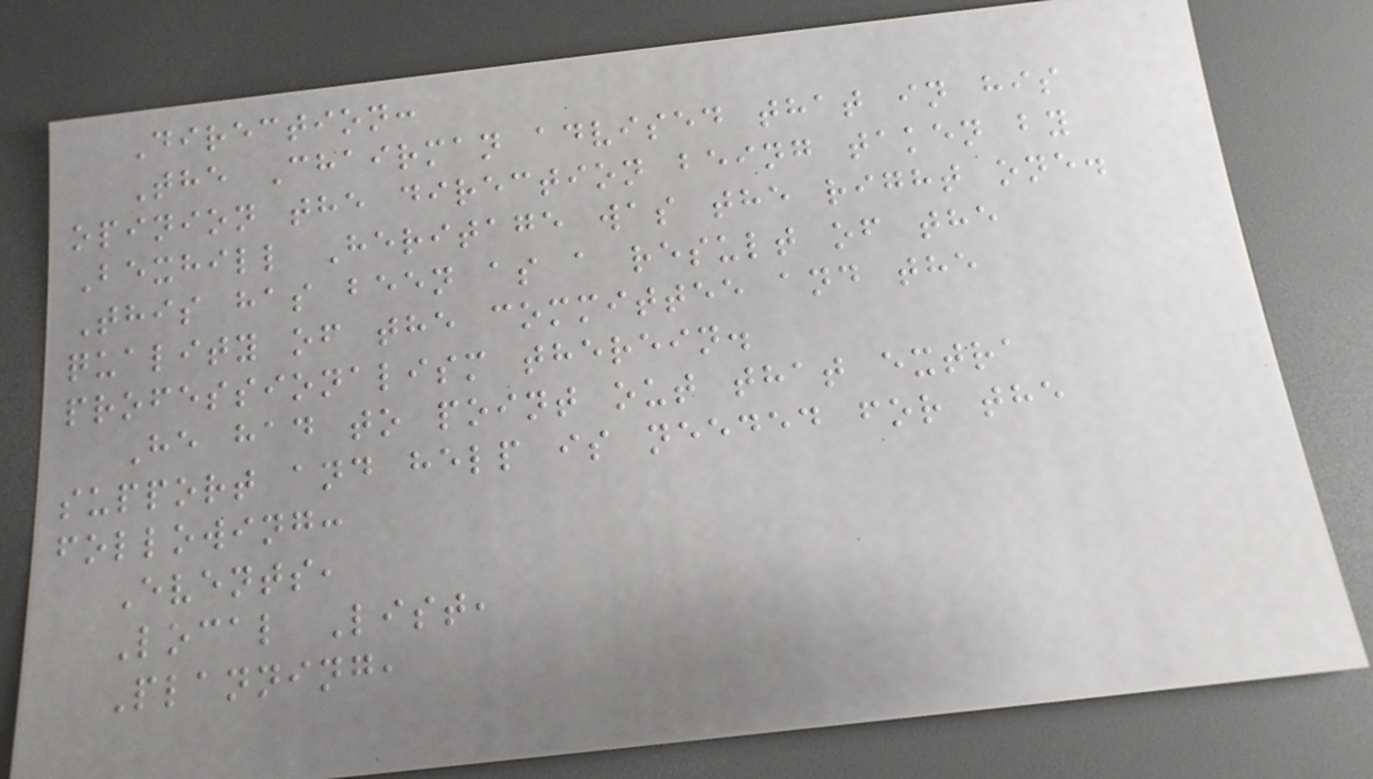Direction:
The Chairman advised that in his
opinion the direction being taken by
Bexhill Heritage was the right one.
This has been as a result of the
quality of the committee and the
professionalism therein.
He had to point out that extra
support and help is needed for the
following:
Events,
Local List,
Planning,
